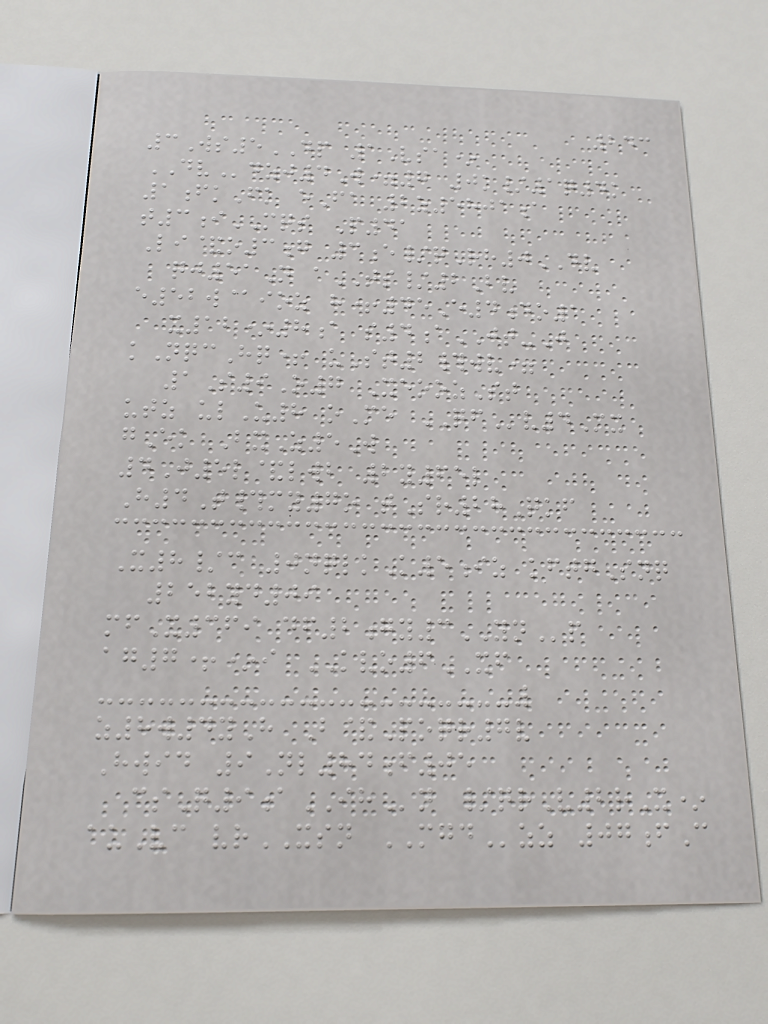243
3Ws5DP 1Vsa*
DVdzj4W=7 0k/1q4k
1fkFk eFa 2z5801a
t3iMQS P41
Li&o3g 3e/qRh0DV
qj51N aTS/2Bv
e52w@ioz h+45E4do1
x12*8a s4aJT-J
kNqcHq+ uSt2#wv=
1S9O7 XeoozSt
utz ulU8 oMe QFv4Mx
gEk BxZ5W
4J5l&lwb 2y65l
H4T#my7o tSr28Qkf
X8/c 0nqlkK5iz kftgSnq
252yd09
mfX369 df2gy3YNp
ag7+*i KVO6XF
z8w4yH B&Poqr7v
Hwid 9Nl84f05
csQ9aIHn /qrV2rX*
auVc vrXSN MGDzz 07fC
